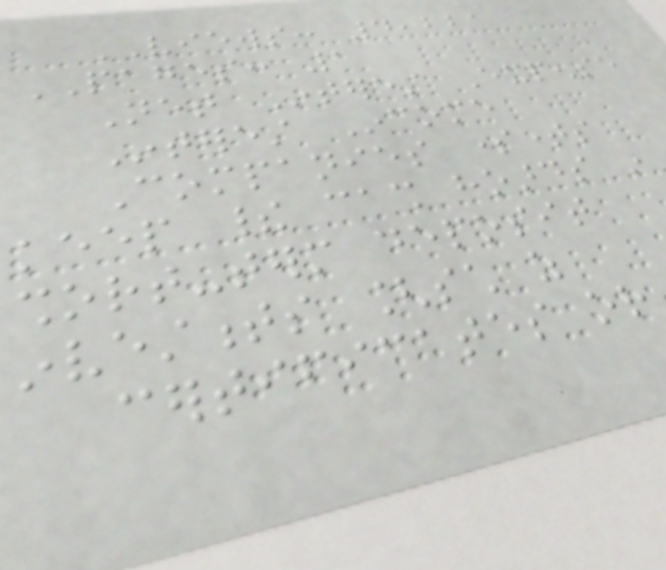VIEWS: 4,221
PAGES: 1
Net Interest Expense
Interest Income
Companies sometimes
keep their cash hoards in
short-term deposit
investments [such as
certificates or
